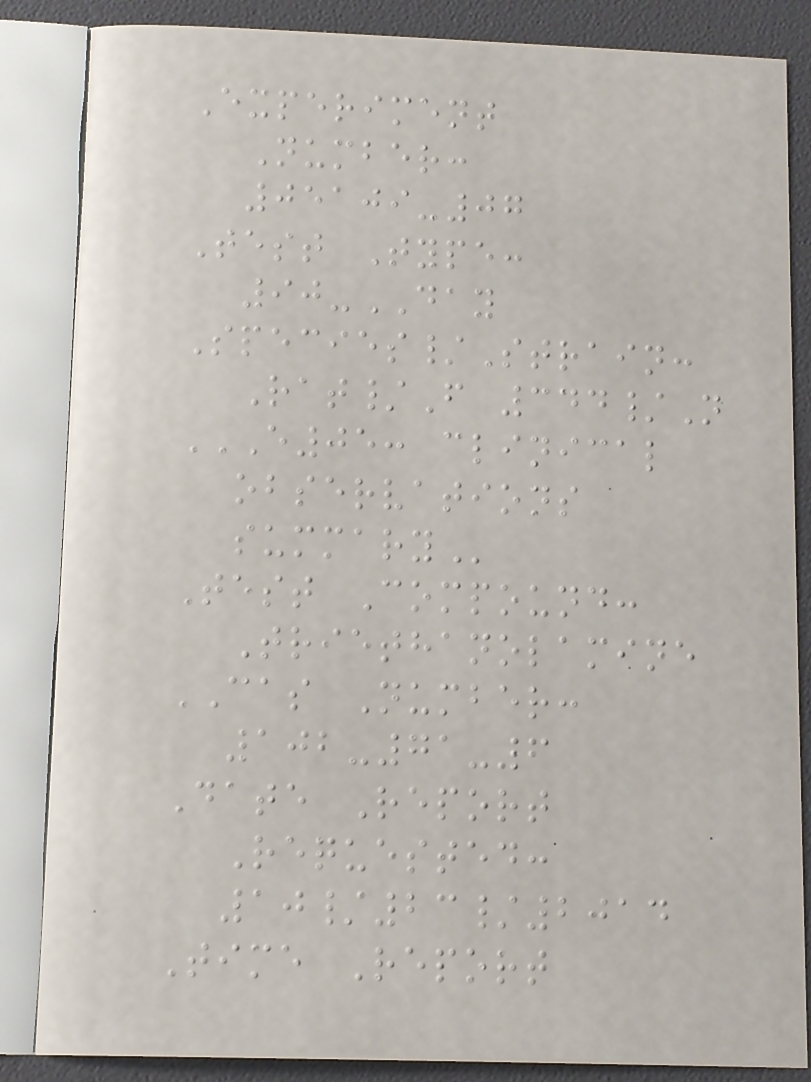Experiment
Number:
05109-07
Test Type:
90-DAY
Species/Strain:
Rat/F 344/N
E05: CLINICAL
OBSERVATIONS
SUMMARY
Test Compound:
Triethanolamine
CAS Number:
102-71-6
Date Report
Requested:
10/23/2014
Time Report
